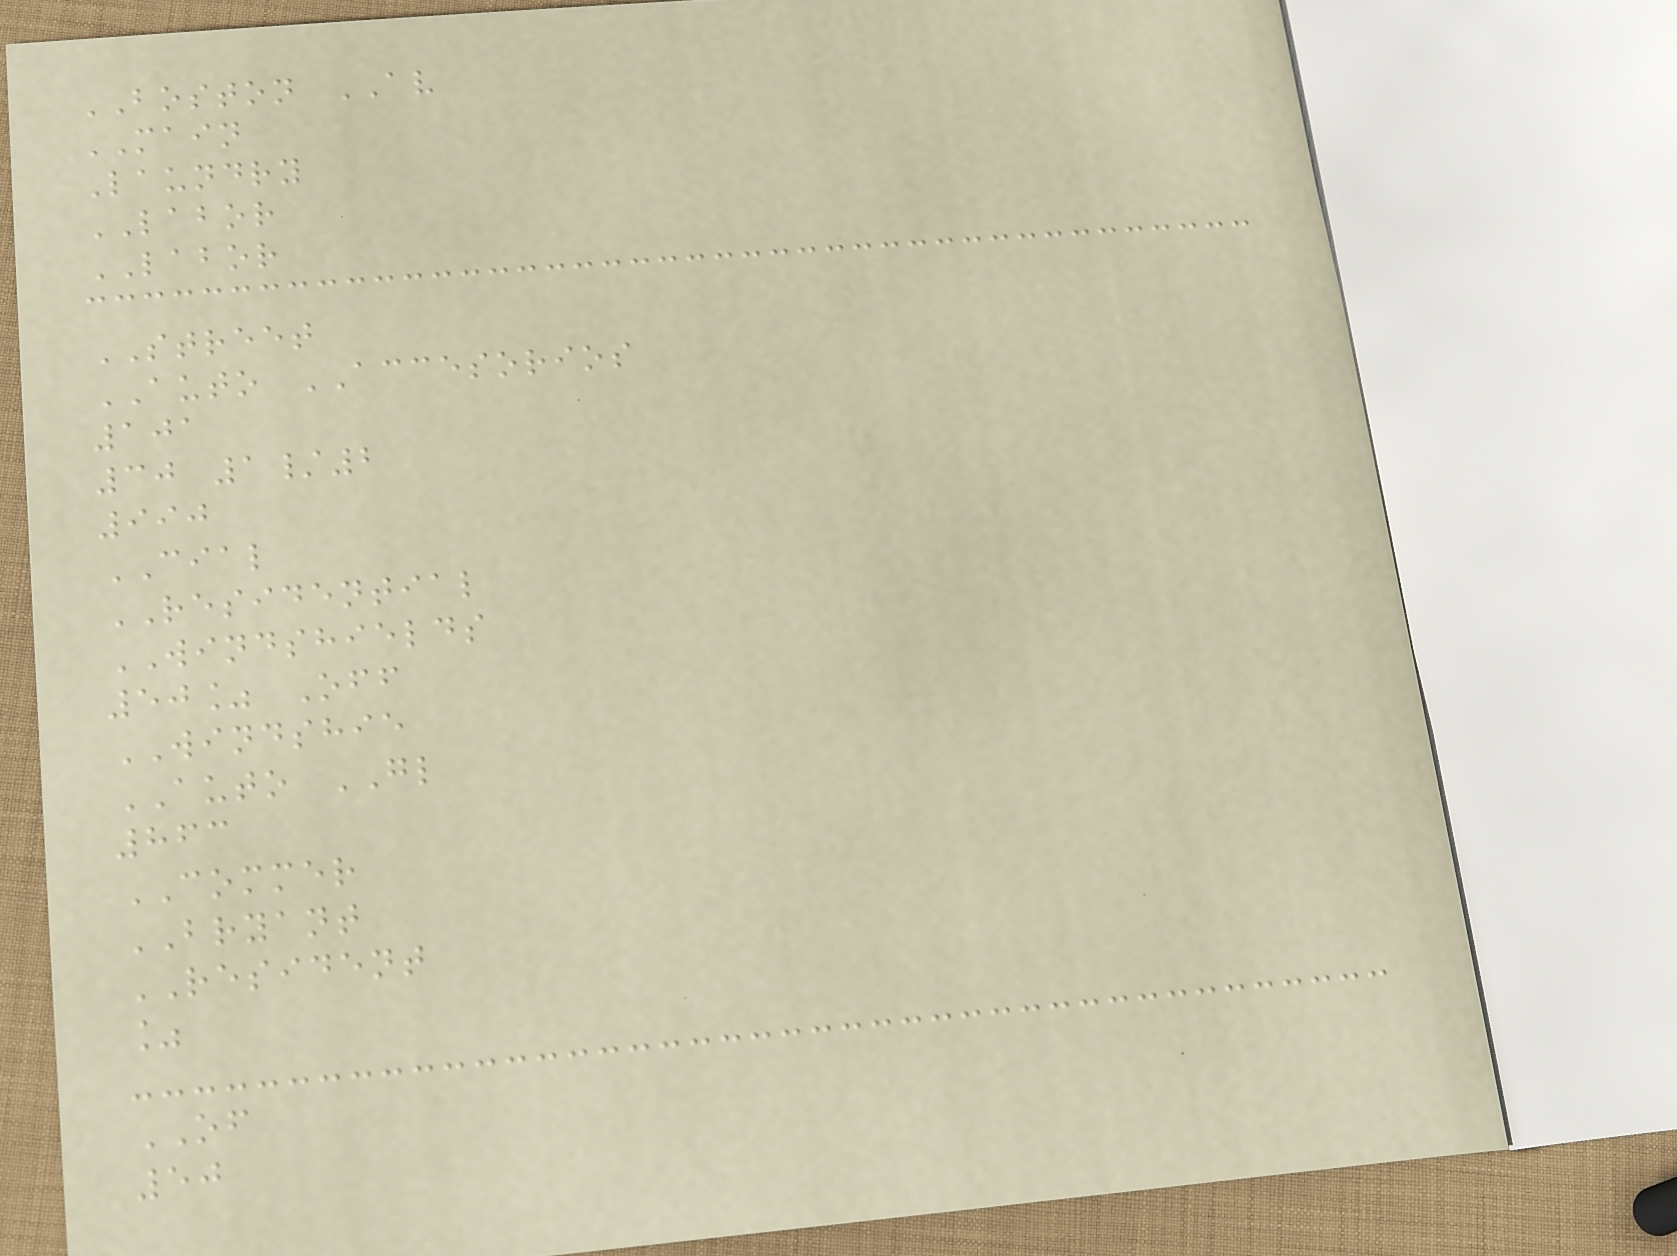BOSTON AV
MAIN
Laundry
LABOR
LABOR
STREET
AUTO ACCESORIOS
101
30 1/2
990
CIAL
RESIDENTIAL
WINDSHIELDS
50% Off
WINDSHIE
AUTO GL
863
COMMER
BRYANT
RESIDENT
%
OF
50
